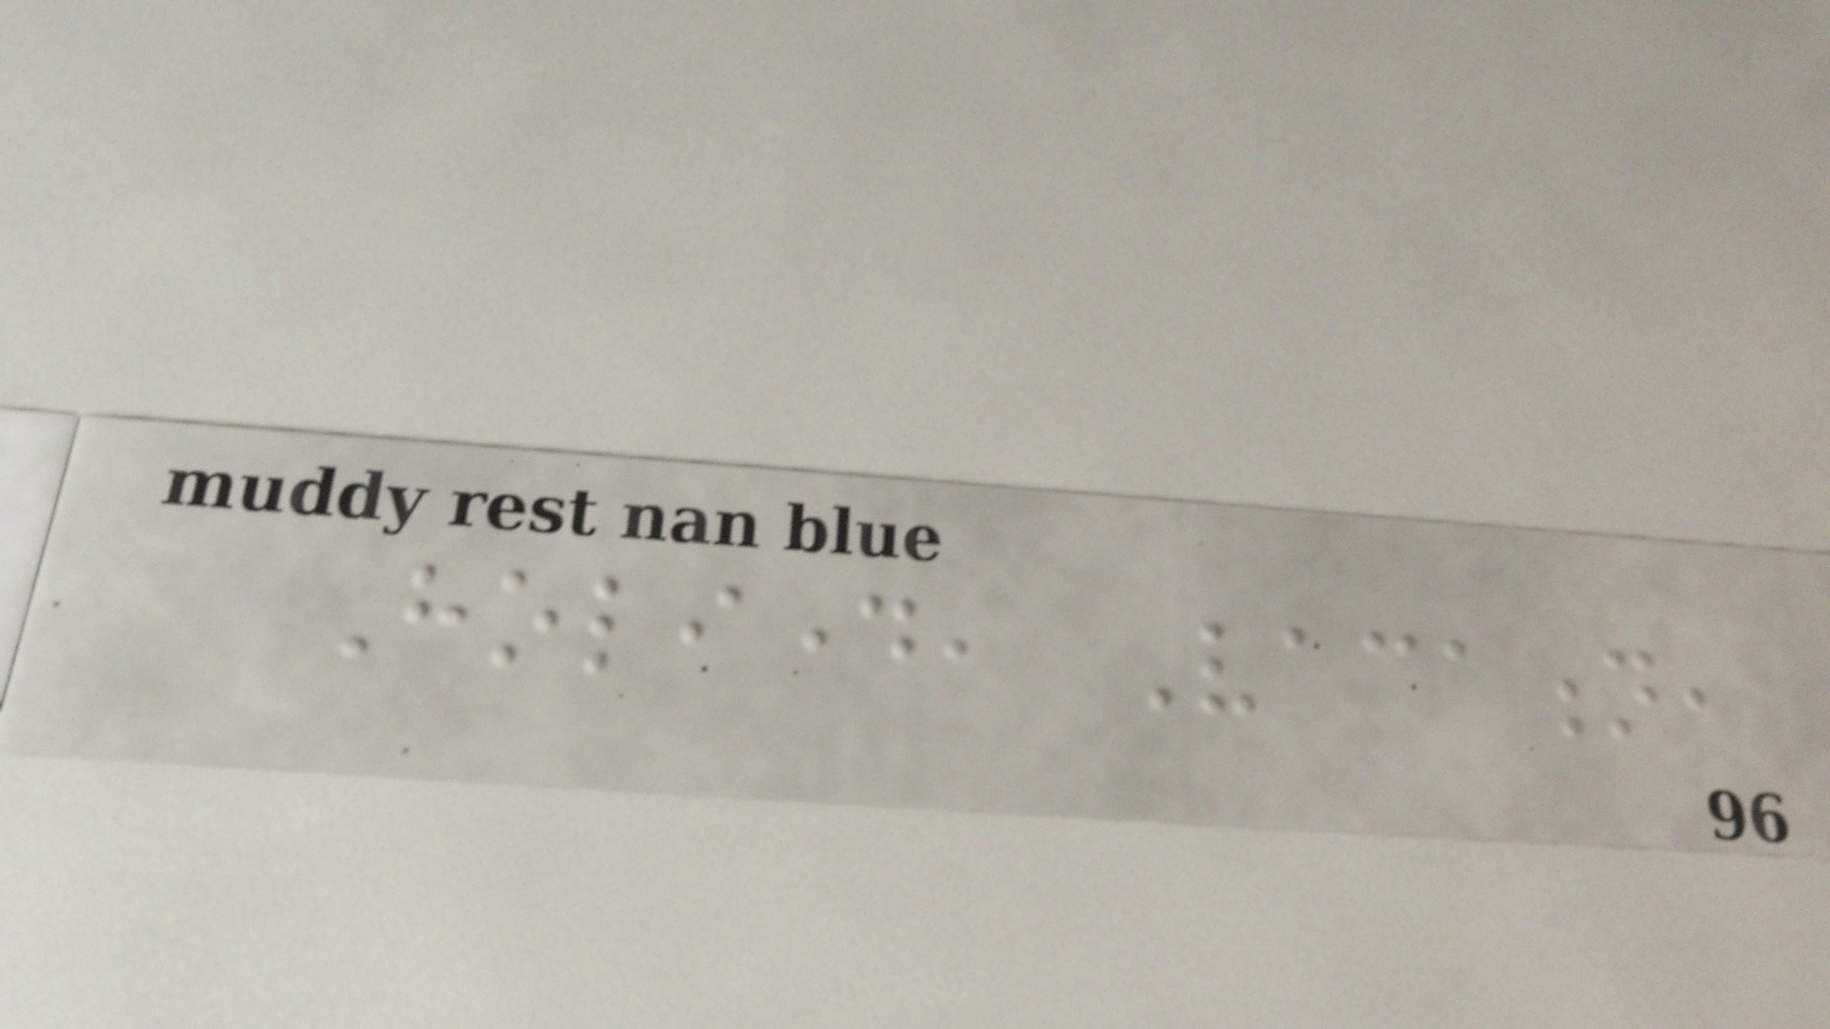Holiday, Vacation,
